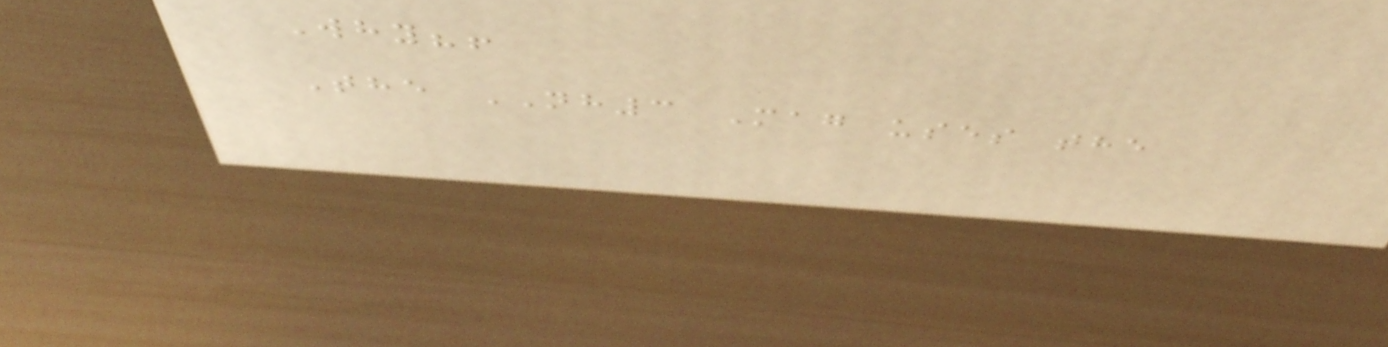Why?!
The NH3 Mag uses the
